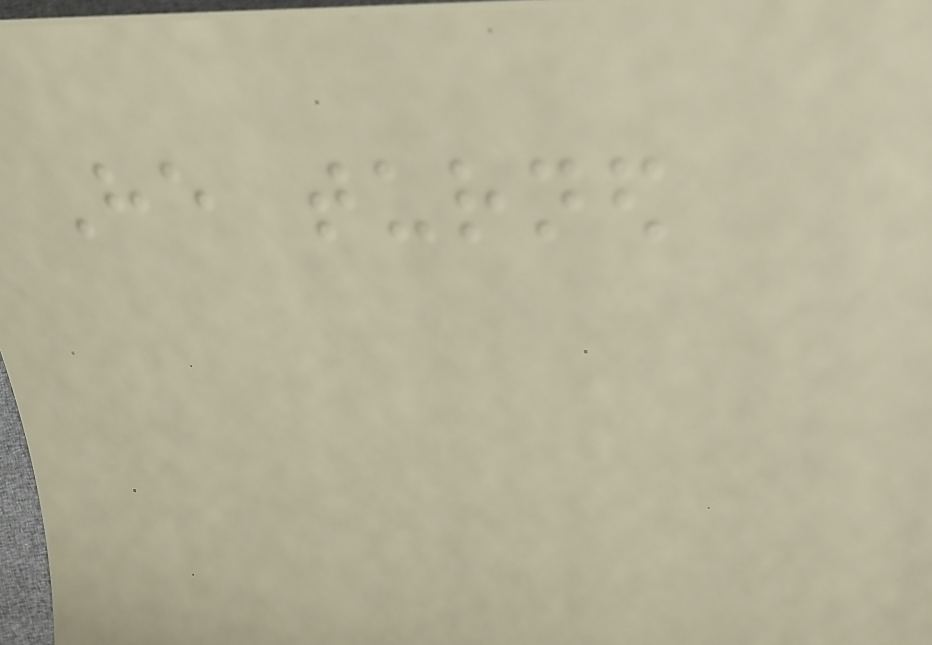He turned
